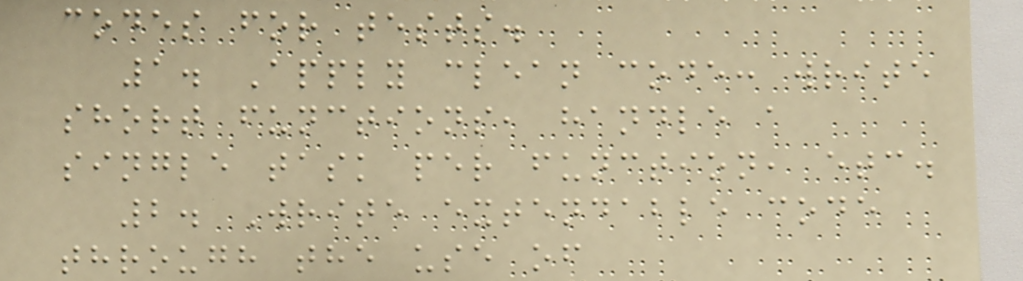codes for tests.
1. Apply clean code: write
short functions, handle a
single task per function, etc.
2. Write extendable code
through the use of
